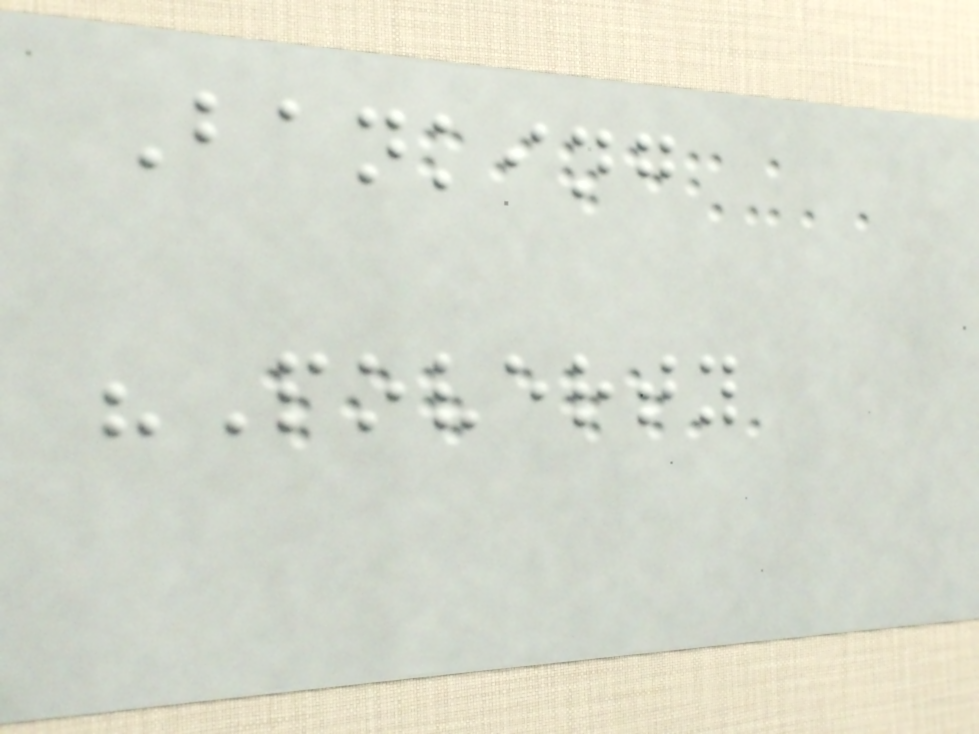Banking
"Poverty
